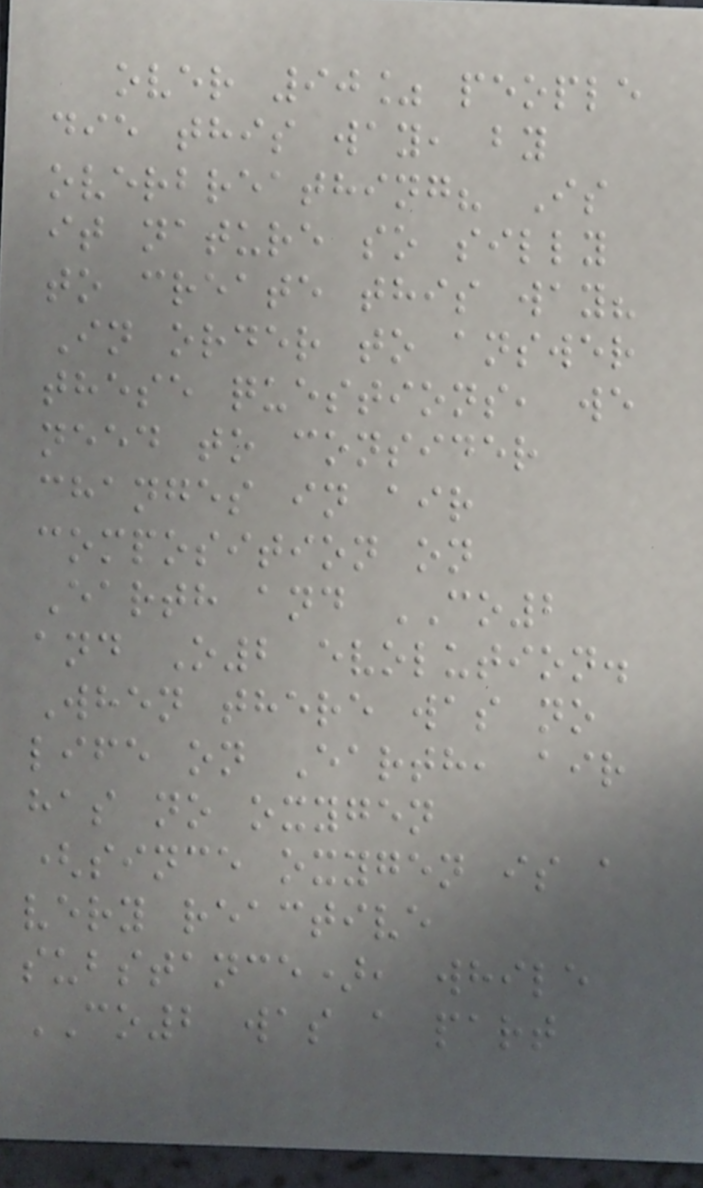over 90% people
die this way, by
overbreathing? Is
it nature so silly
to create this way?
In order to answer
these questions, we
need to consider
changes in air
composition on
Earth and CO2
and O2 evolution.
When there was no
life on Earth, air
has no oxygen
(since oxygen is a
very reactive
substance), while
CO2 was a part
